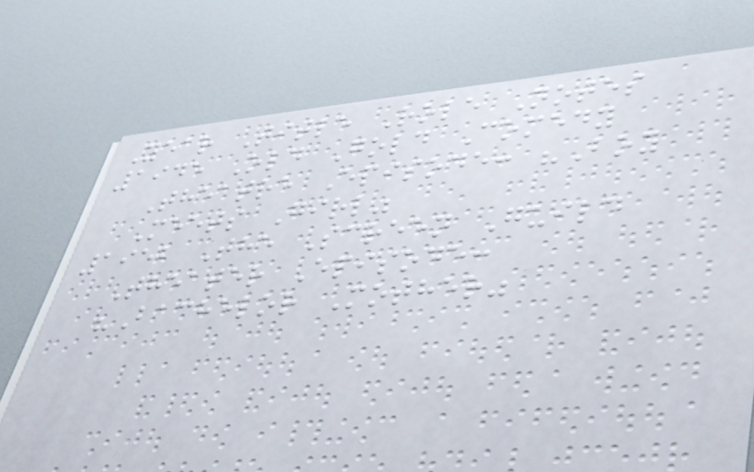Year Title Role Notes
1945 Old Gold Comedy
Theatre Episode: "Boy
Meets Girl"
1952 The Screen Guild
Theater Episode:
"Bachelor Mother"
